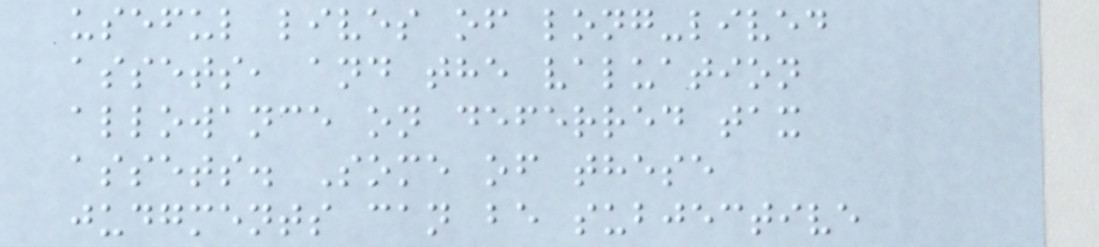useful lives of long-lived
assets, and the valuation
allowance on deferred tax
assets. Some of these
judgments can be subjective
